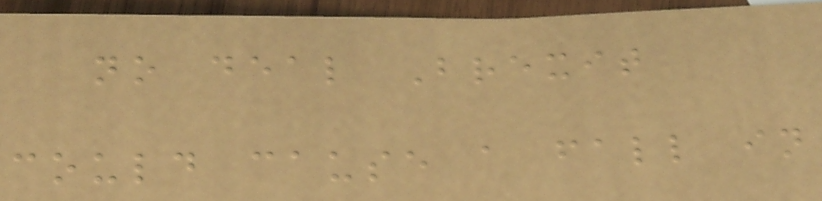no deal Brexit
could cause a fall in
